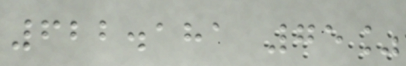622.181 75%
